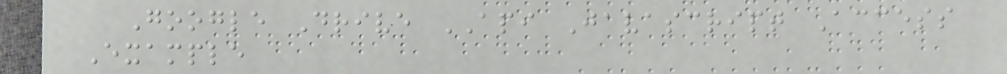Google Drive API Javascript Access
Example
